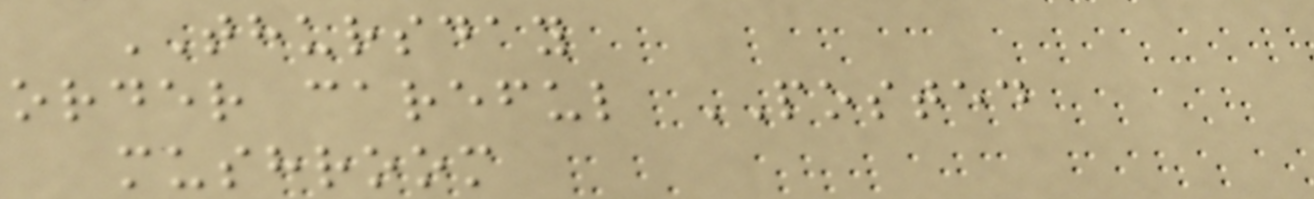THURSDAY
order careful POSTED
mushroom
